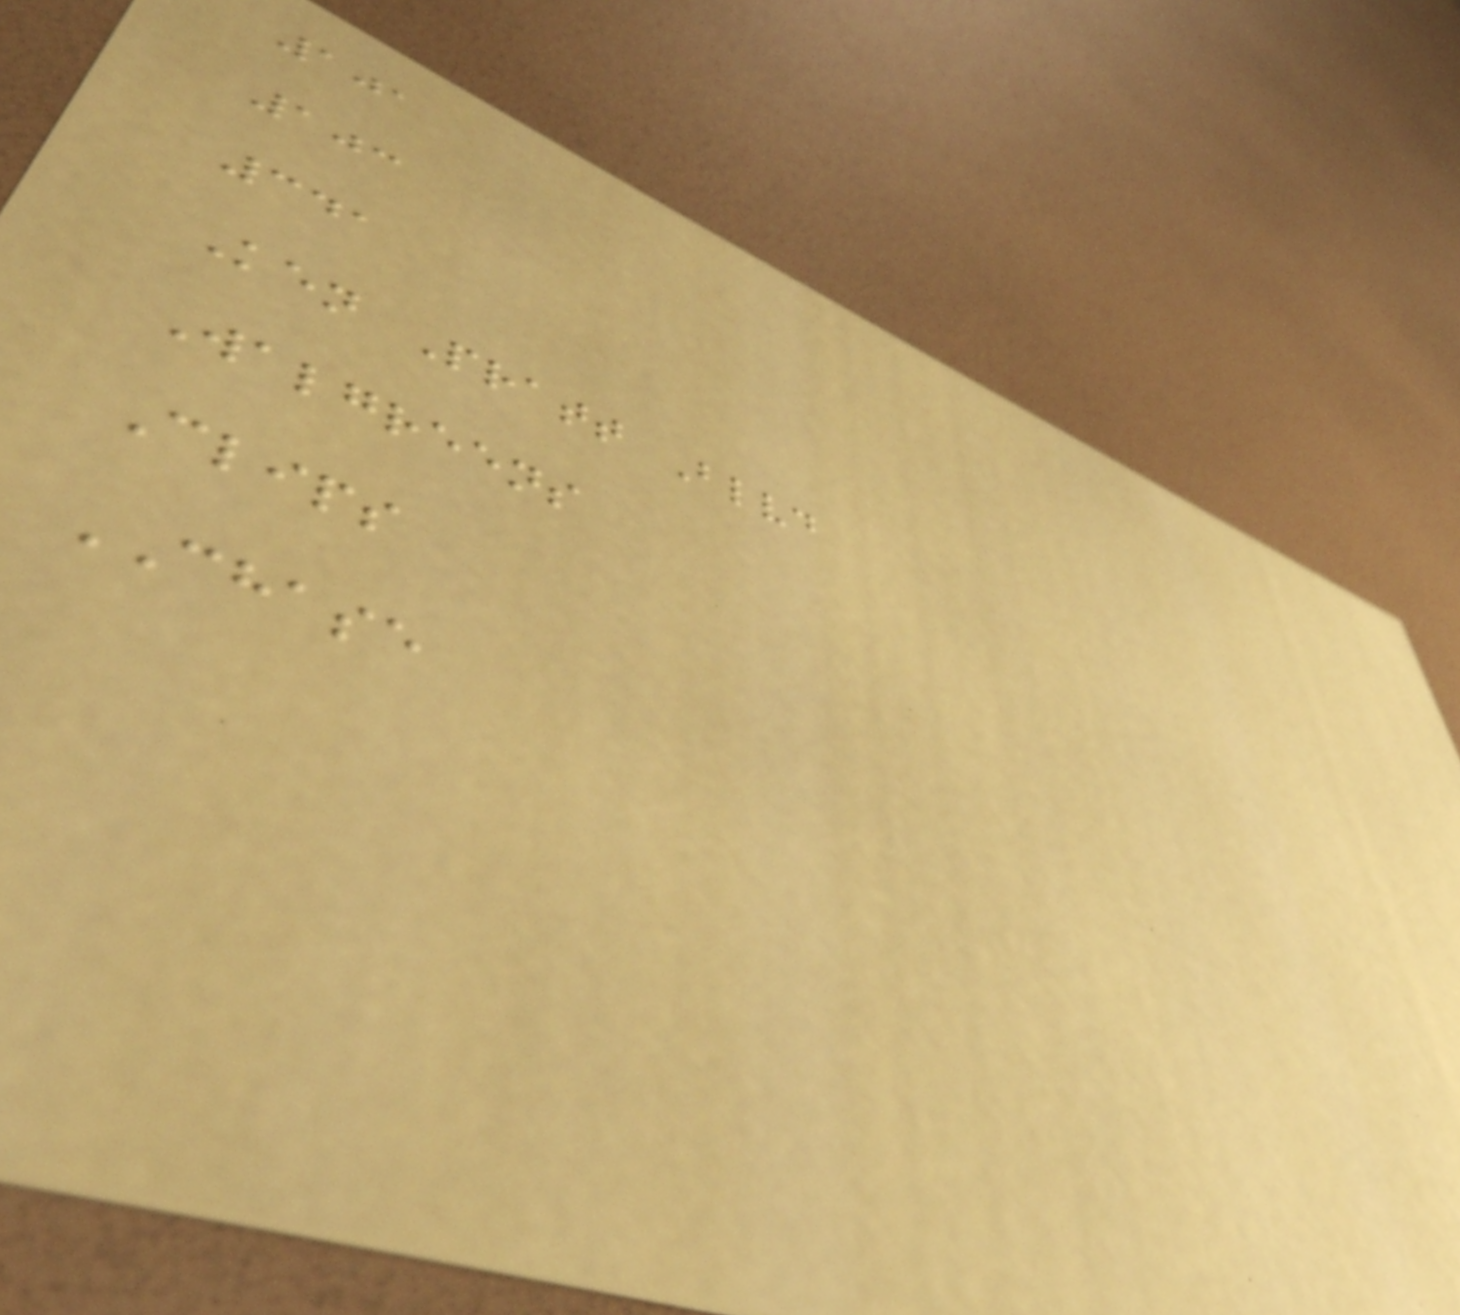101
103
341
Ken Pratt Blvd
Walgreens
Clips
CHASE
